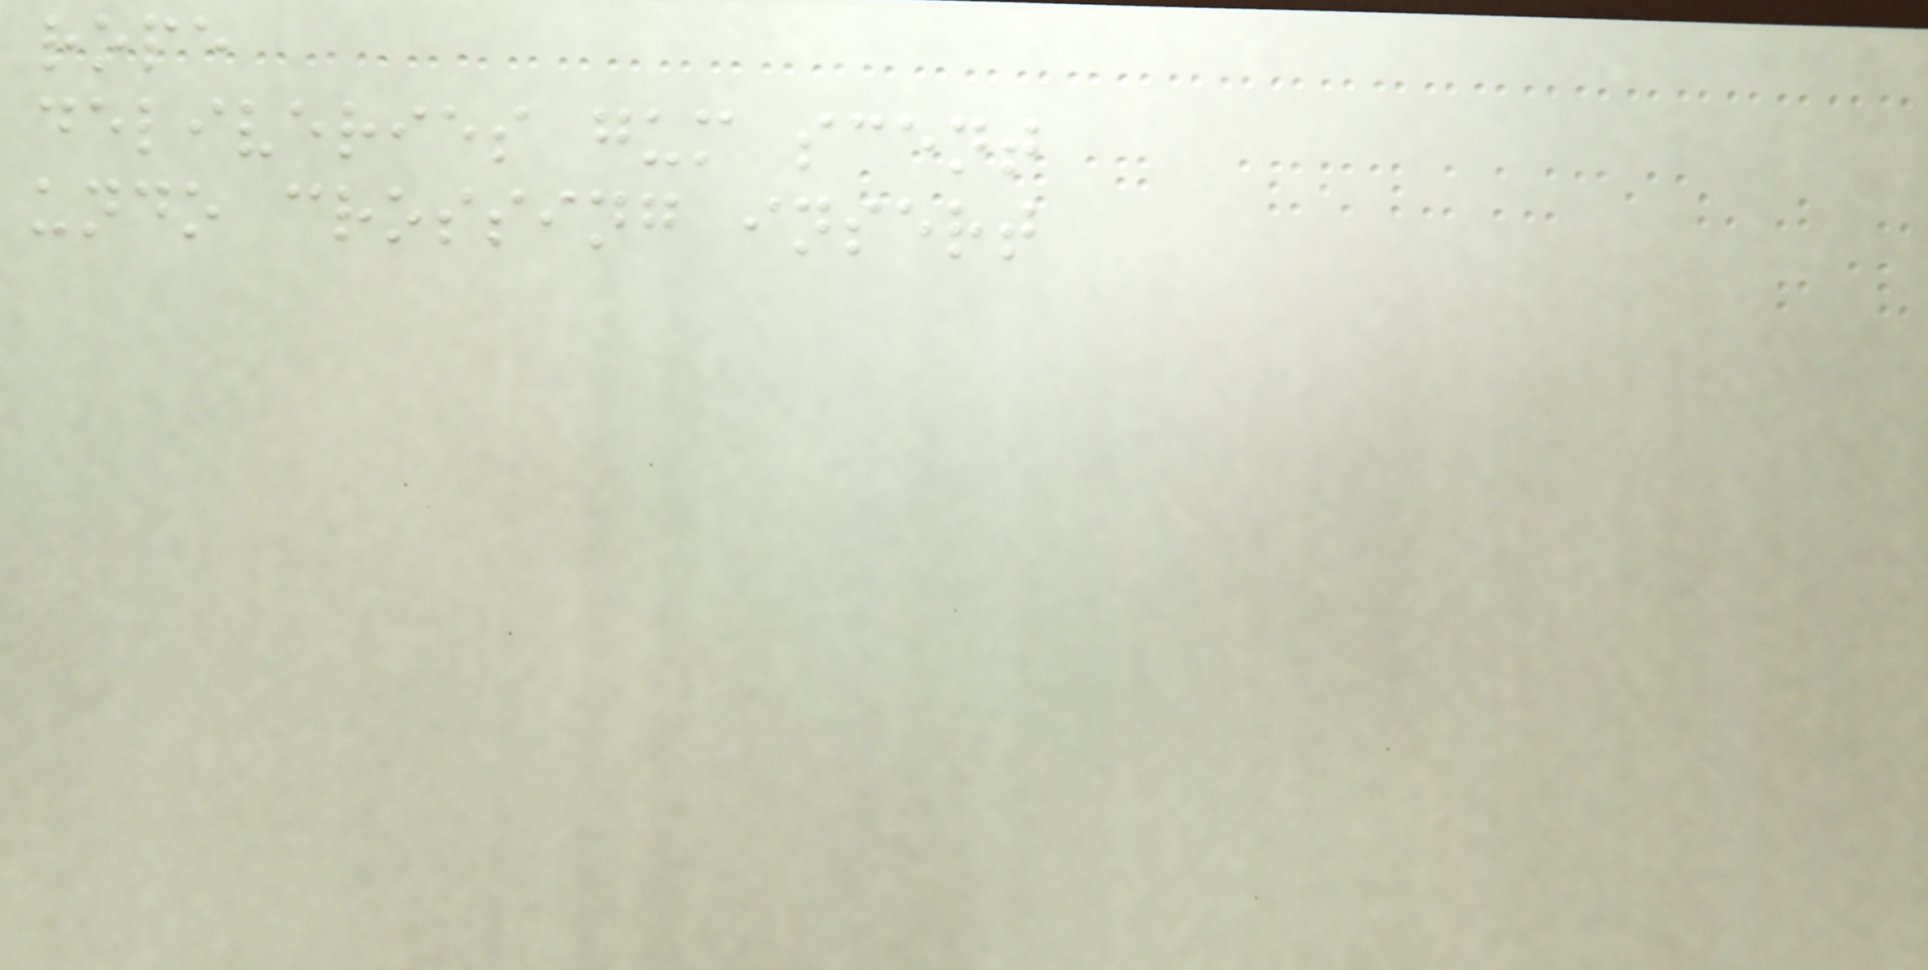rope
deliveries gum scent
undo crossing insert
